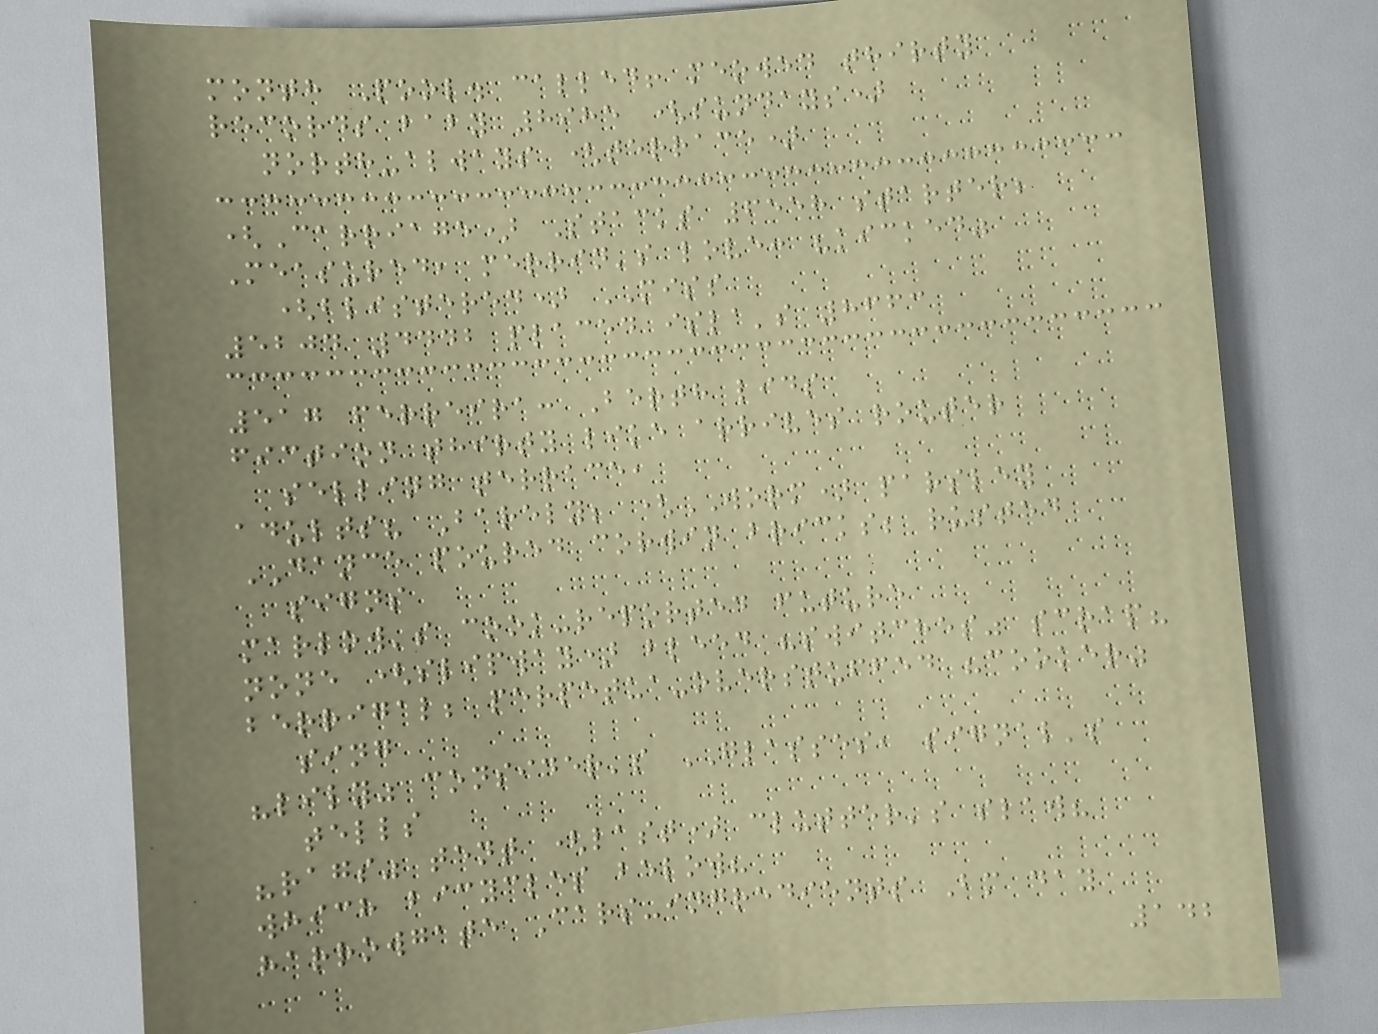month Pool. called! meowed thirty
records baby 8985 (sundays)
north-always (terrace)
(Carriage) Stacks 6558 starter;
Measured, merrin's love: "kicked"
(blistered) MISS
5204 4442 placed isla's 8663
517 ferreira: Berth lids
fiction thirty like arrives router
selling terrace,
adults? Barely; (WORM) parsley
DANCE poured corwin bricks; rusted
signs
marlow's cook-reported future
none (slipway) bleed "switches" scrap?
berrigal; perpetua-overstuffed "cooker"
sing
"lily" consider's GLASSES, signal's
tells
"rags" tent (last) clutter's slaw?
which bicycles below?
harrowgate Cars-ingredients Bm day
142
